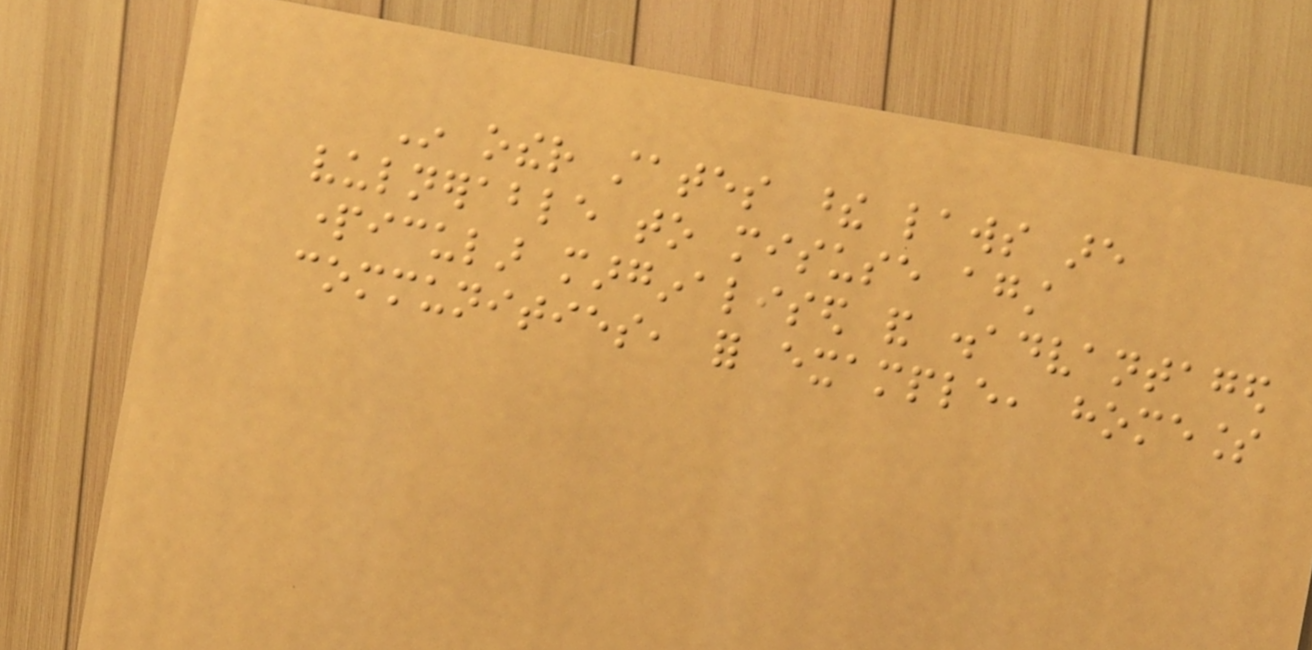In other states these laws are
vulnerable to misuse against
particular marginalised and disadvantaged
communities, for example, homeless
